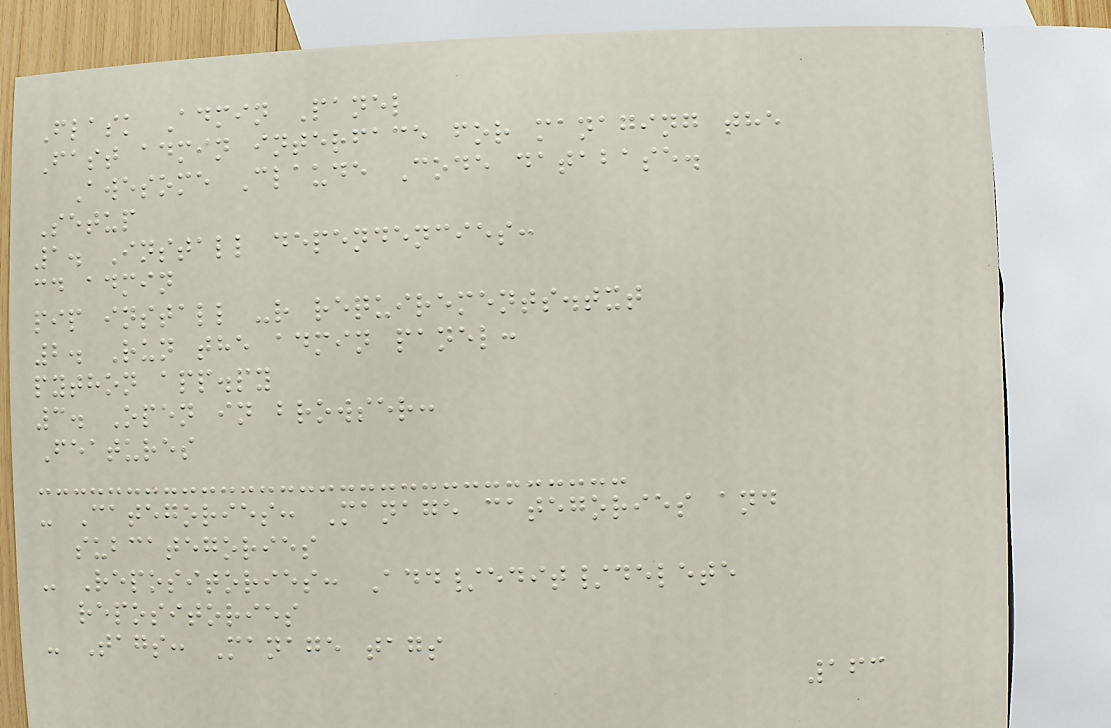Flask Admin Panel
Fast admin interface for managing the
Awesome Claude Code database.
Setup
1. Install dependencies:
cd admin
pip install -r requirements.txt
2. Run the admin panel:
python app.py
3. Open in browser:
Features
- Categories: Manage categories and
subcategories
- Repositories: Add/edit/delete
repositories
- Tags: Manage tags
163
